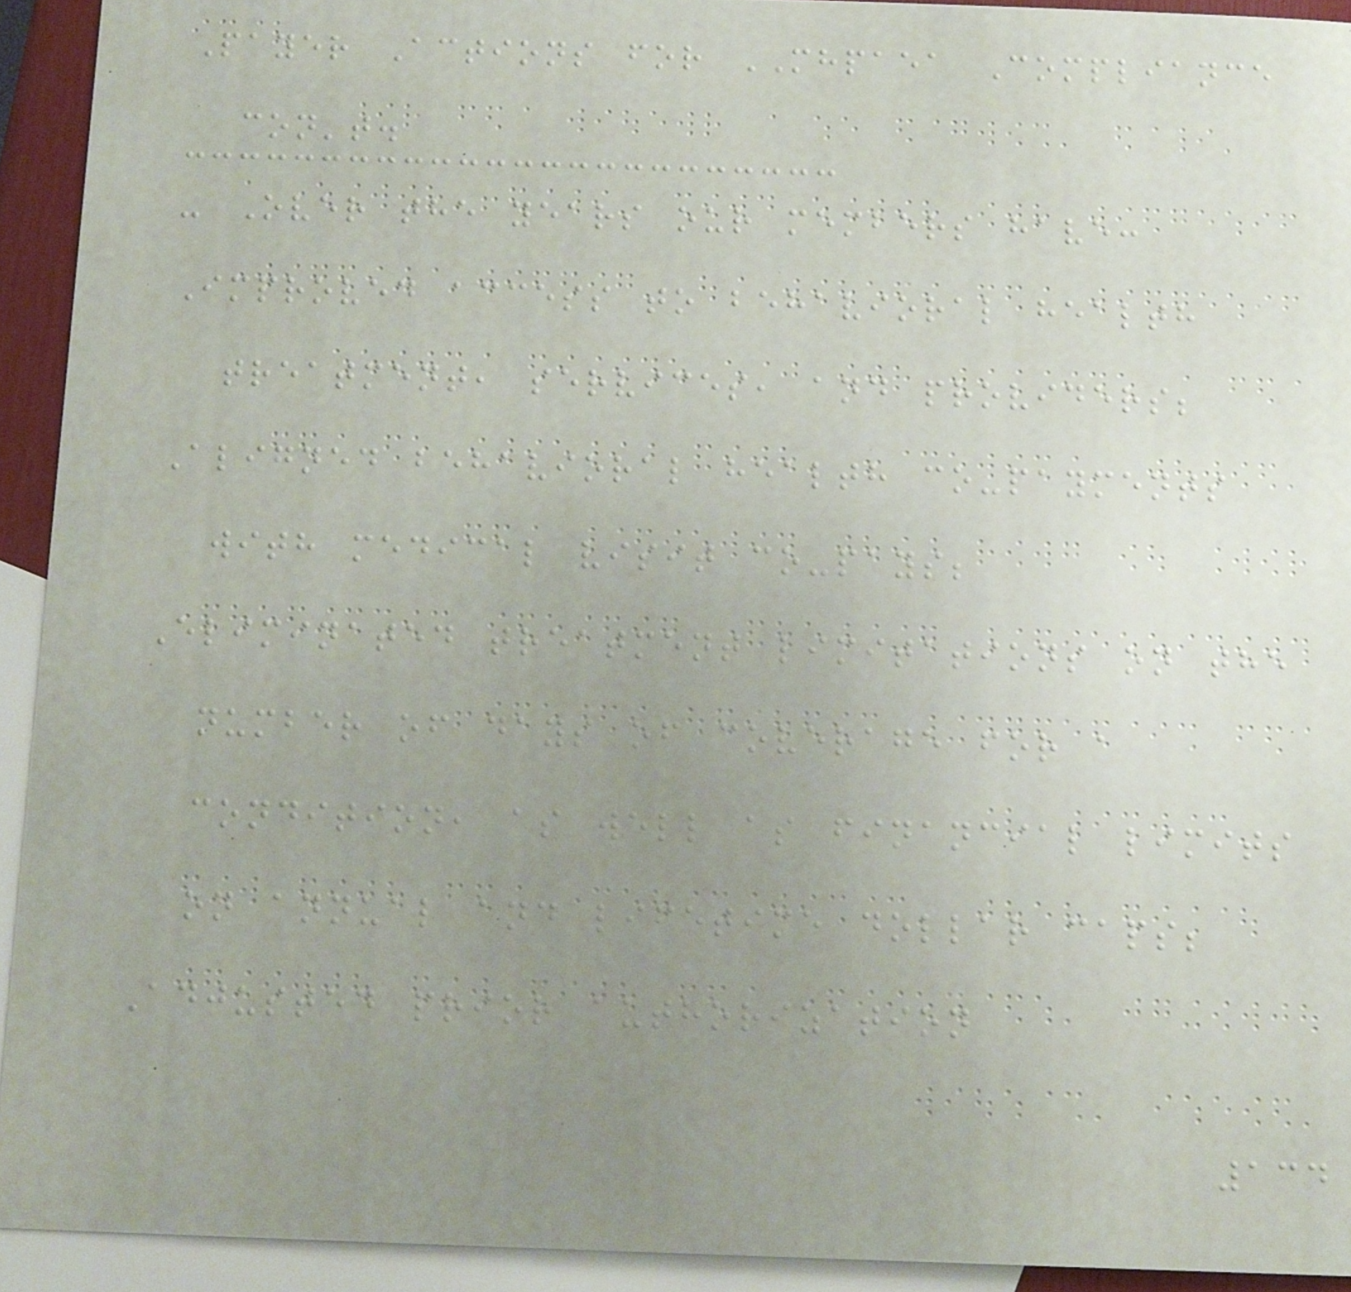Payer Actions for MHPAEA Compliance
con't.
- Over the years our members have:
Improved access to behavioral health
treatment, services, and providers;
Aligned behavioral health co-payments
with medical visit co-pays;
Eliminated treatment limitations on the
number of days of coverage for a
condition, as well as financial limits
on annual and lifetime dollar caps;
Adjusted prior authorization
134
